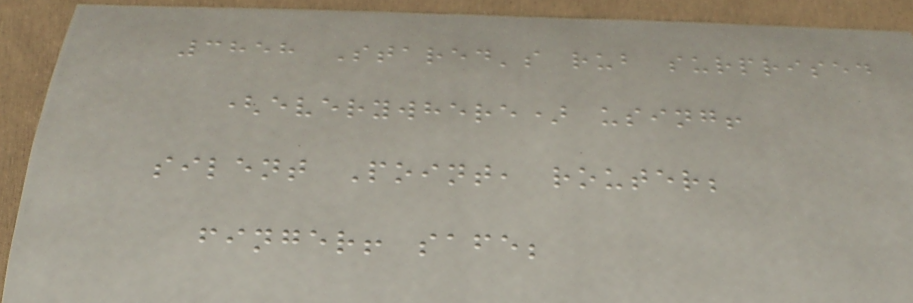3858 Stared's rub surprised
(everywhere) using!
silent Point, router;
finger! safe;
